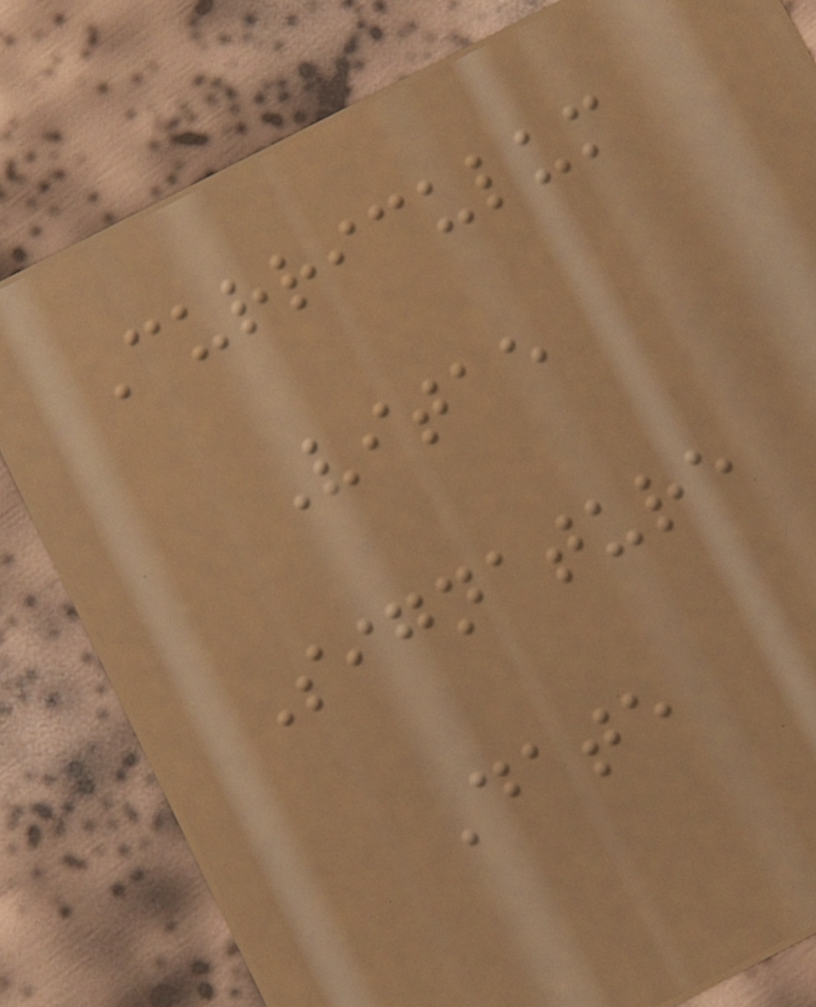Curriculum
Vitae
Signature
Date
